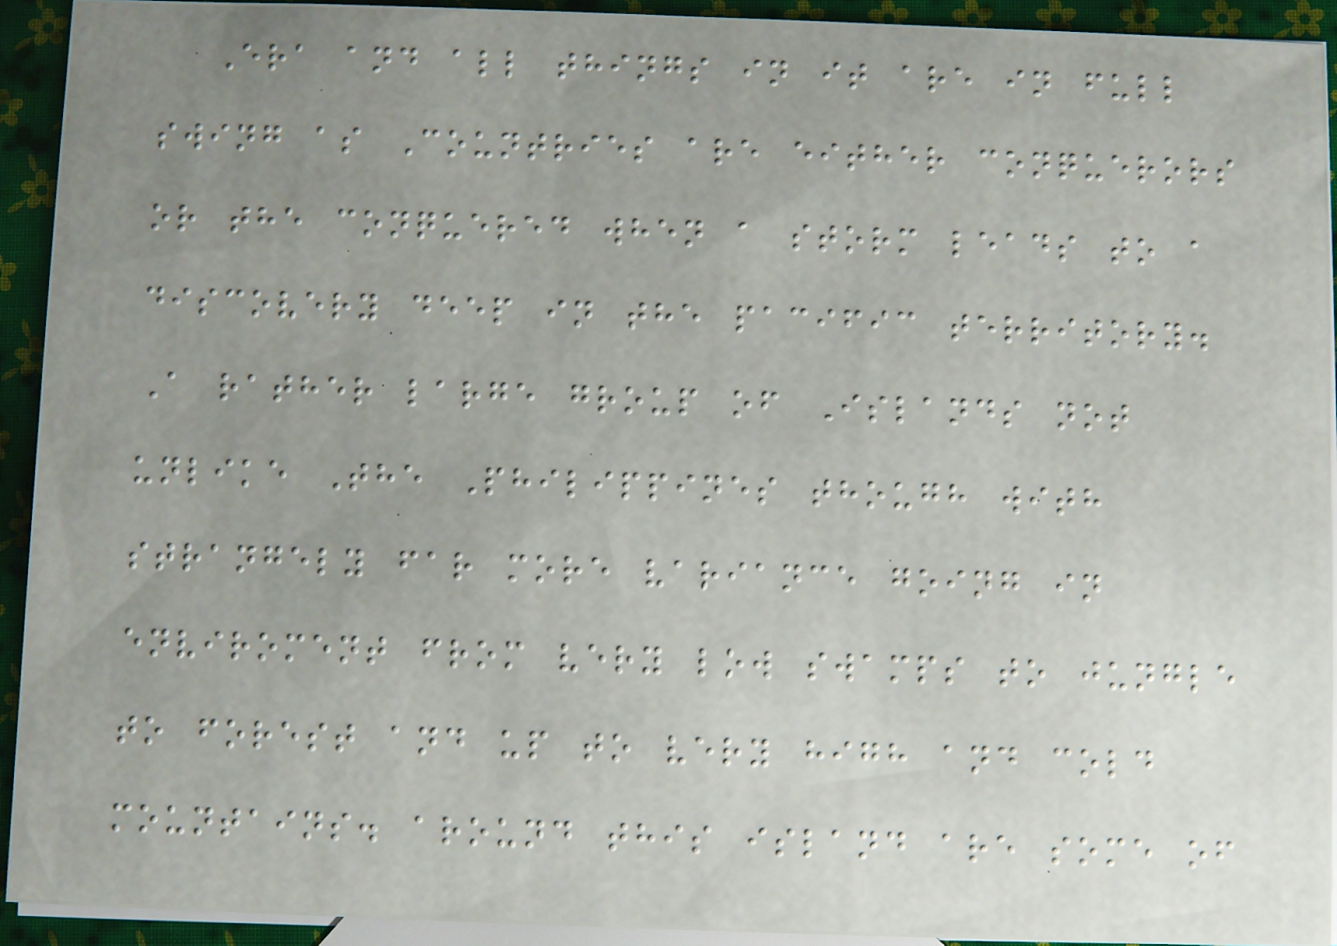Era and all things in it are in full
swing as Countries are either conquerors
or the conquered when a storm leads to a
discovery deep in the pacific territory.
A rather large group of Islands not
unlike The Philippines though with
strangely far more variance going in
enviroment from very low swamps to jungle
to forest and up to very high and cold
mountains. around this island are some of
